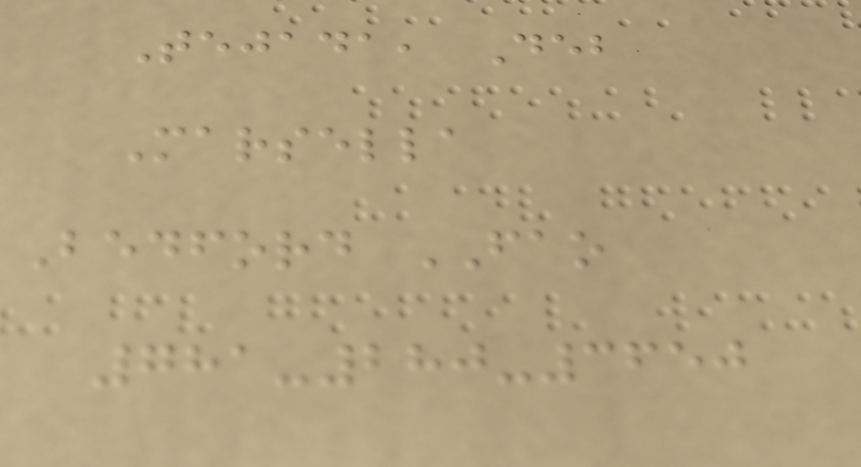Tejada, Deb
Marsella
Bedford FAO
781-280-3650
